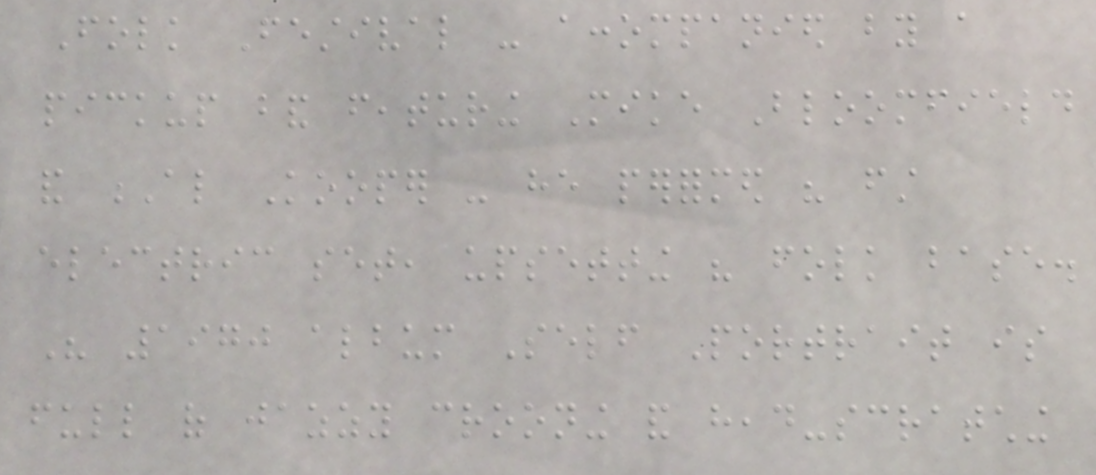Folk Festival - accompanied by a
pickup band featuring Mike Bloomfield
and Al Kooper - he performed his first
electric set, upsetting his folk base.
His 1970 album Self Portrait is
full of jazzy crooning and head-scratching
